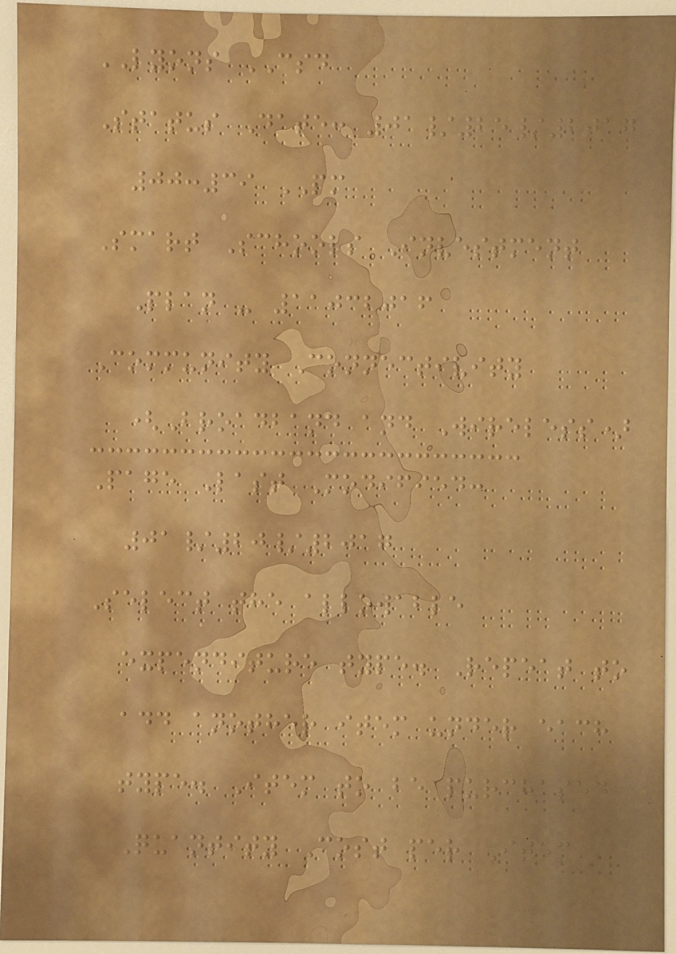LYONS CSD
Status Date: 01/25/2017
00:39 PM
Smart Schools Investment
Plan - 11032016
Community Connectivity
(Broadband and Wireless)
Page Last Modified:
01/20/2017
Select the allowable
expenditure type. Repeat to
add another item under each
type. Item to be purchased
Quantity Cost per Item
